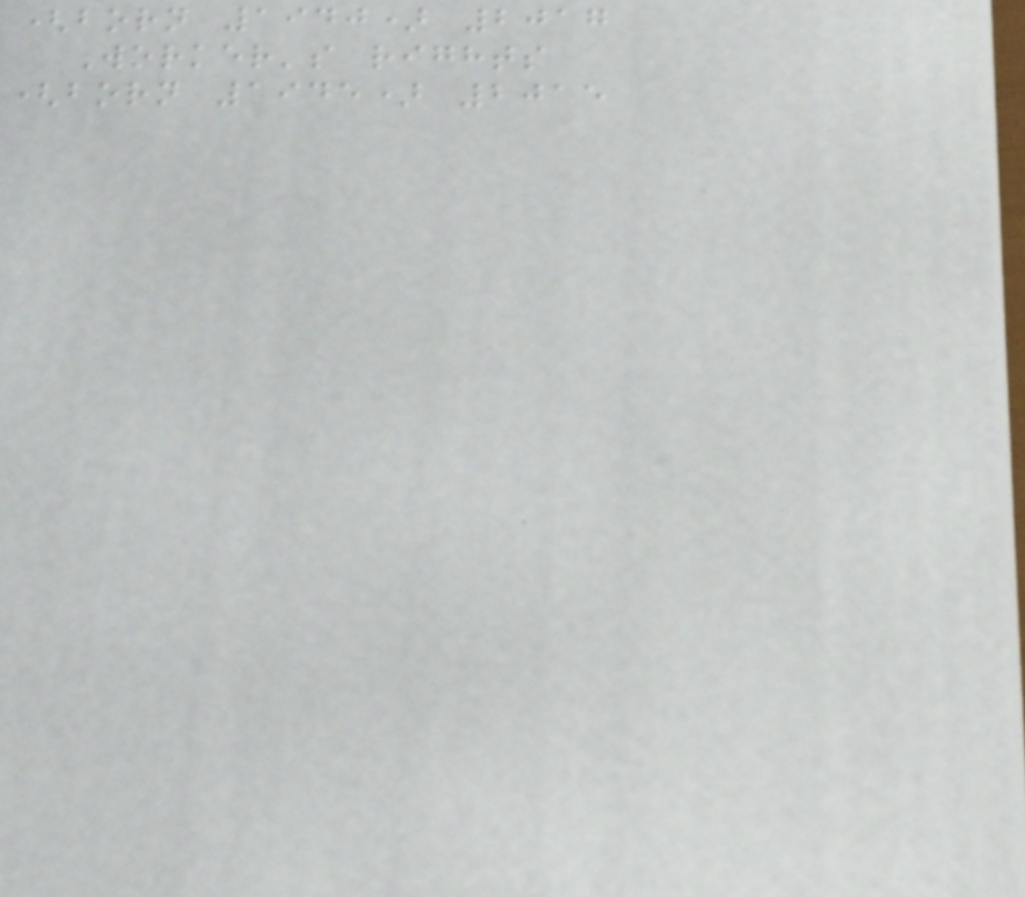(born 1940) 2017
Worker's rights
(born 1945) 2015
